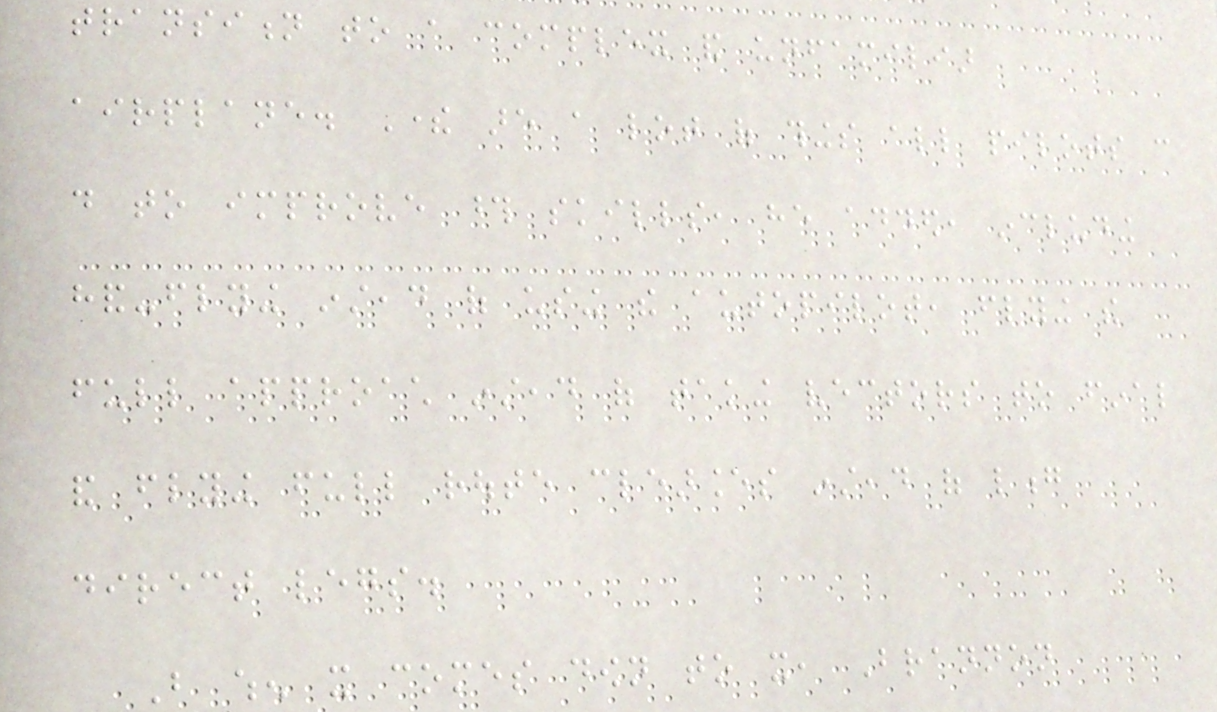transition to a complex and unfamiliar
airplane. There are a lot of things all pilots can
do to improve those skills, he added, including
hand-flying instead of using the autopilot, flying the
full approach instead of taking vectors to final
and flying full route clearances instead of long
direct legs.
But when it comes down to it, Brannon
